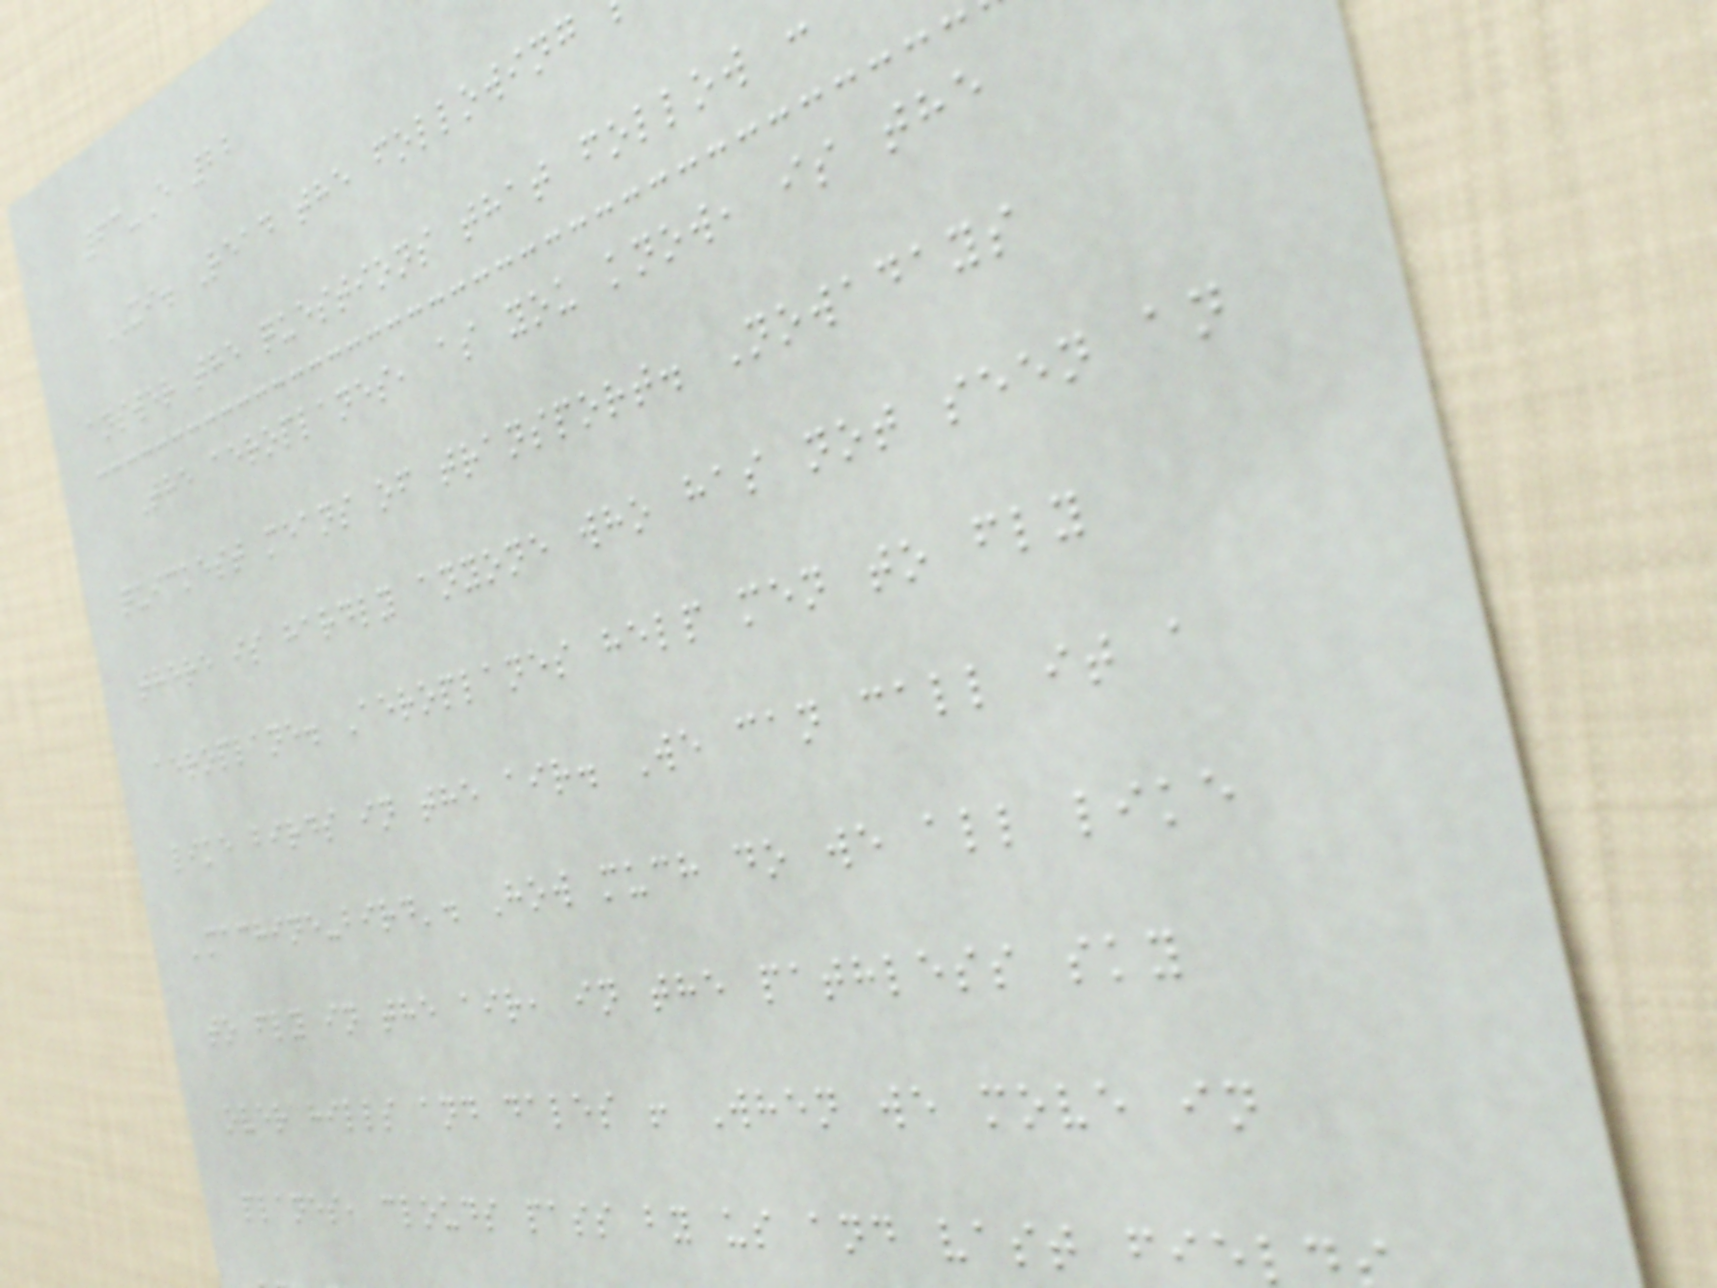63-E 22
XI. Read the following
answer the questions that follow :
The aeroplanes, as you know, is the
quickest means of transport. Nowadays
there is hardly anyone who has not seen an
aeroplane. Aeroplanes help men to fly
like birds in the air. We can call it a
'machine-bird'. How much do we all like
to fly in the air, in the pathless sky
over hills and dales ! When we move in
planes, clouds pass by us and vast fiel
